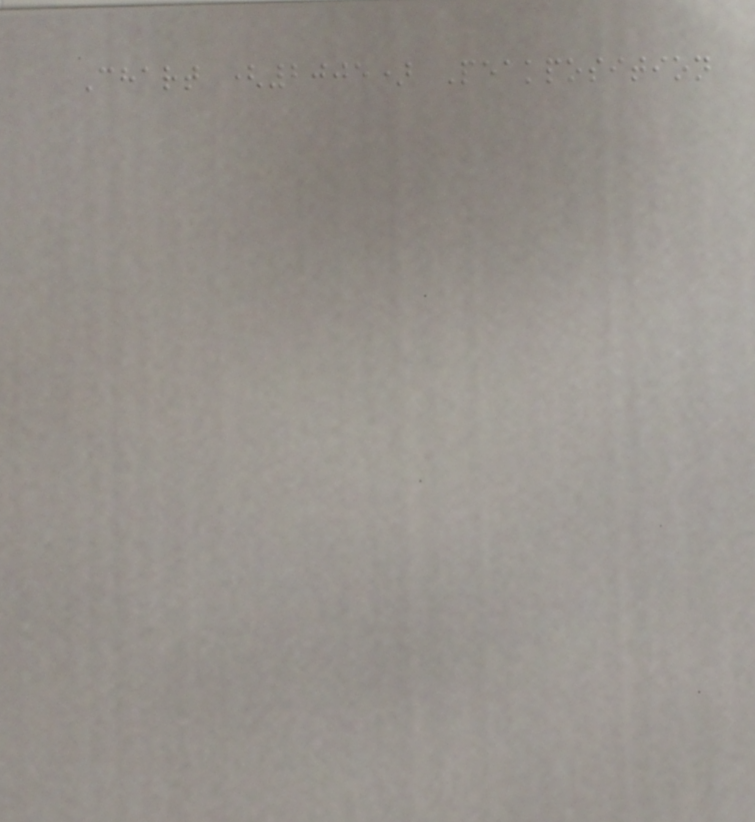Chart (2005) Peakposition
